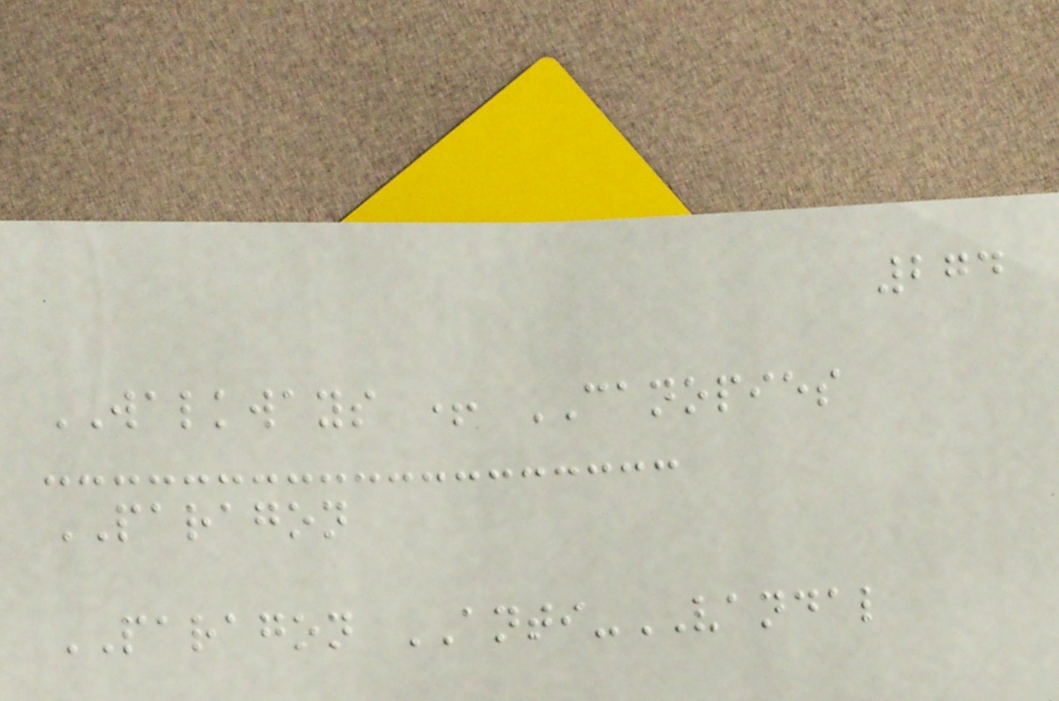274
WALKWAYS + CANOPIES
PARAGON
PARAGON ANTI-VANDAL
